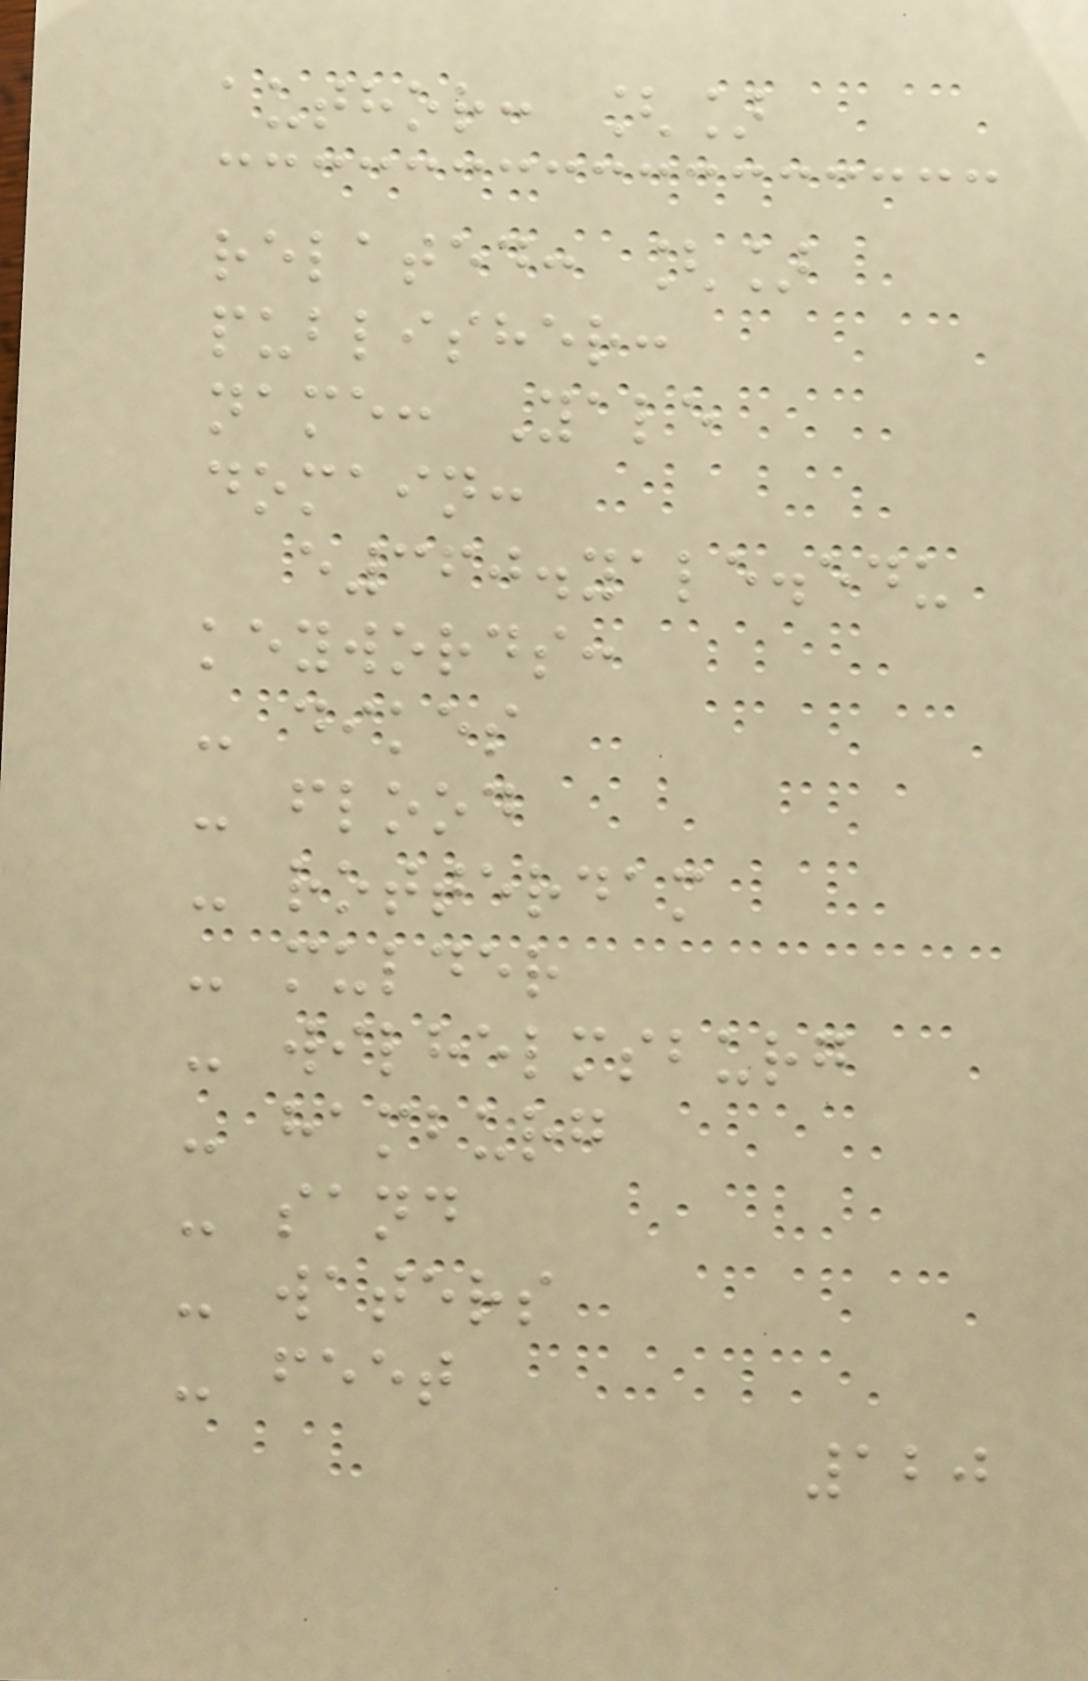author: []
related: []
publisher:
name: Yale
domain:
e360.yale.edu
keywords:
- dikes
- flood
- rotterdam
- mulder
- wilhelmsburg
- hamburg
- sand
- waters
- feet
120
